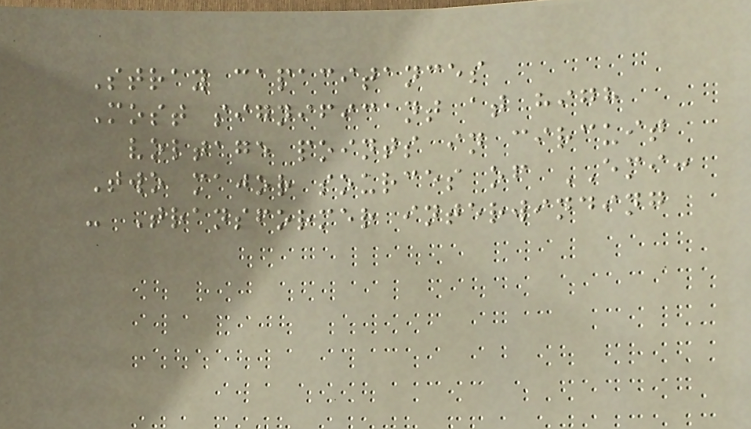Stray capacitances
Most significant at high
voltage points in circuit
Two major sources of EMI:
- Transformer interwinding
